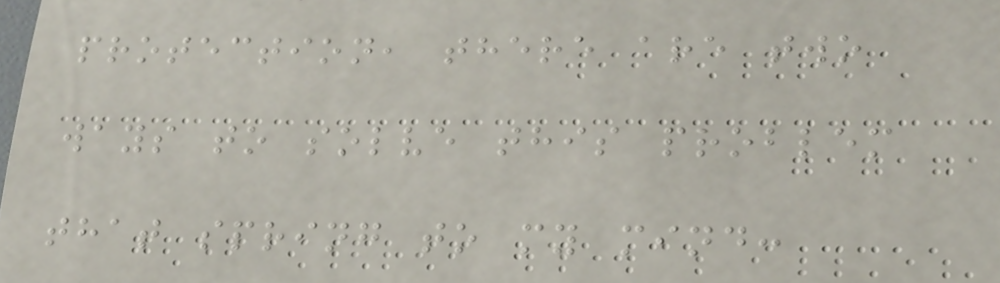protection, there are two
ways to solve this problem
that spring to my mind:
